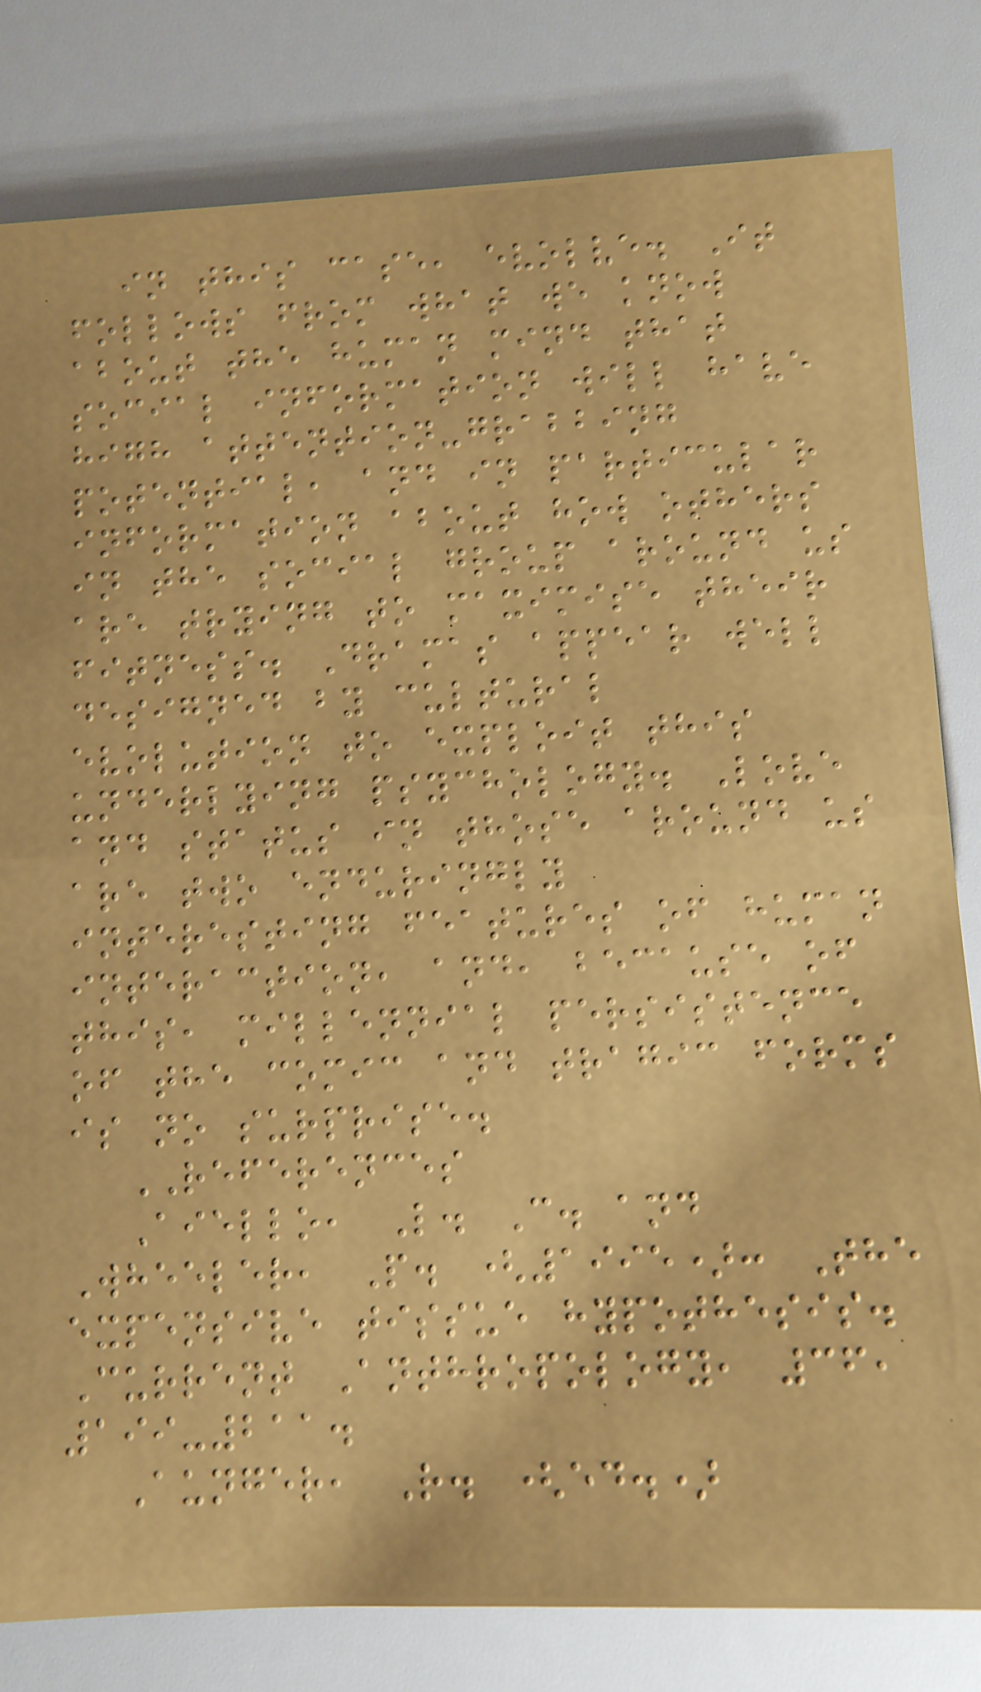in this case, evolve. It
follows from what we know
about the human mind that
social information will have
high attention-grabbing
potential, and in particular
information about how others
in the social group around us
are trying to maximise their
fitness. Dramas appear well
designed by cultural
evolution to exploit this
underlying psychology. Love
and status in those around us
are two enduringly
interesting features of human
interaction, and, because of
this, millennial persistence
of the comic and tragic forms
is no surprise.
REFERENCES
Aiello, L. C. and
Wheeler, P. (1995): The
expensive tissue hypothesis.
Current Anthropology, 36,
199-211.
Aunger, R. (ed.)
